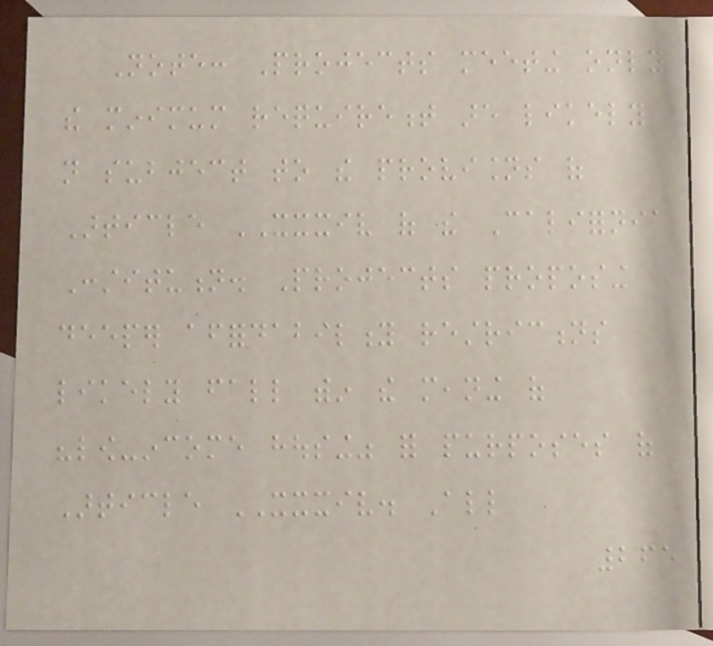Note: Projects meeting only
the minimum requirement are likely
not subject to the provisions of
Article XXXIV of the California
Constitution. Projects proposing
deeper affordability restrictions
likely fall within the meaning of
"low-income housing" for purposes of
Article XXXIV. All
265
